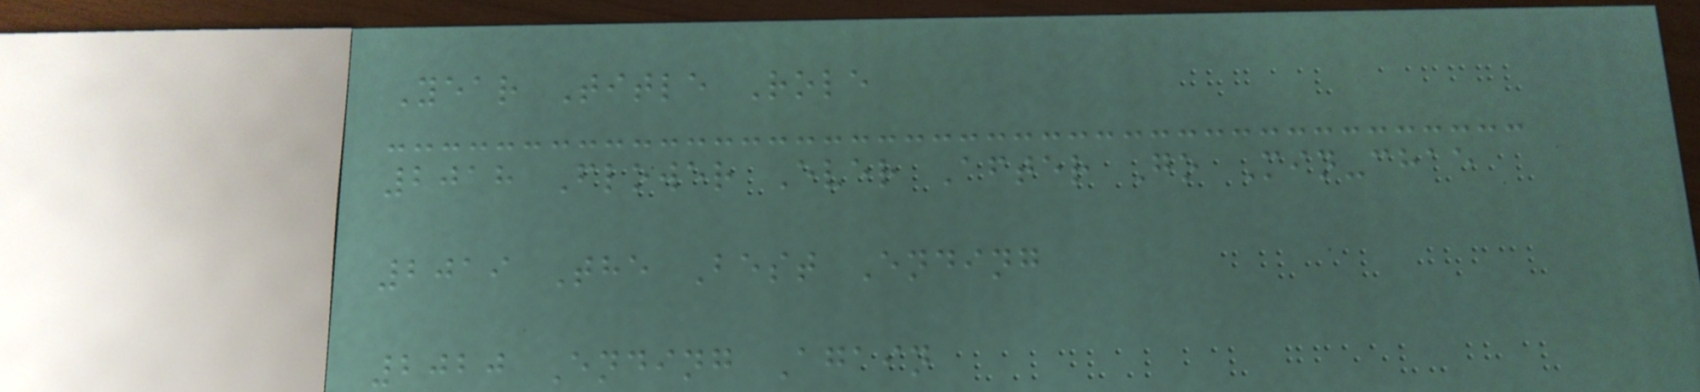Year Title Role
2018 Flower Ever After Go Min-chae
2019 The Best Ending
2020 Ending Again
